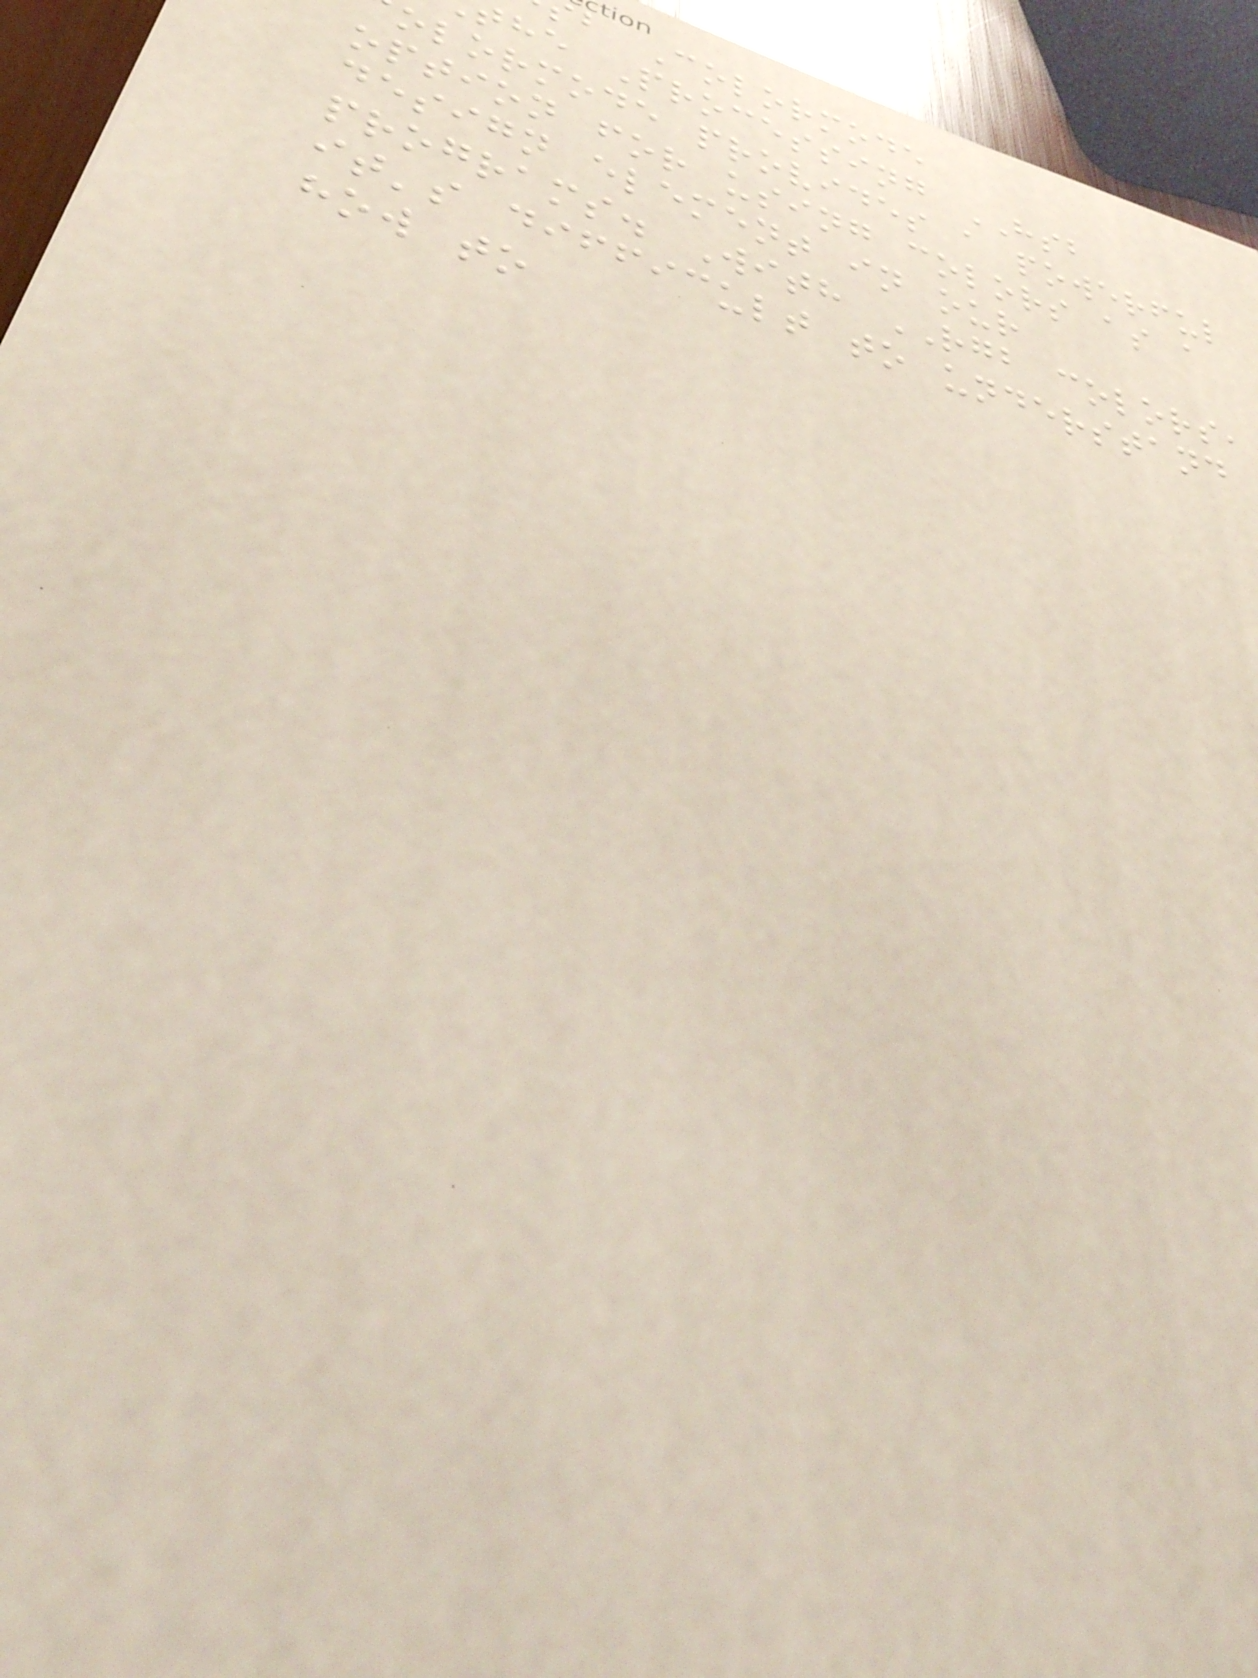b Colormode
he Processing HSB
olormode provides a powerful
option for using colors as a
design element in our
programs. With RGB colors,
it's difficult to understand
how to
